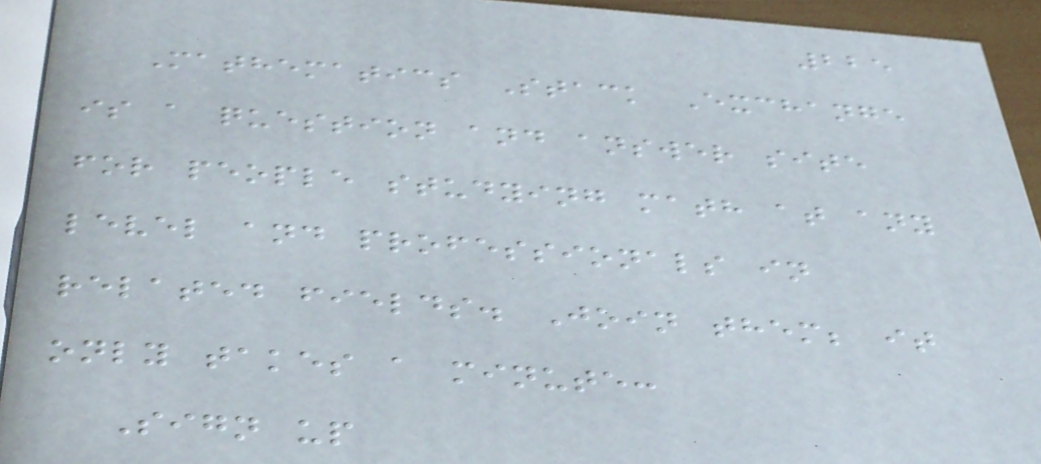225
Mathematics Stack Exchange
is a question and answer site
for people studying math at any
level and professionals in
related fields. Join them; it
only takes a minute:
Sign up
